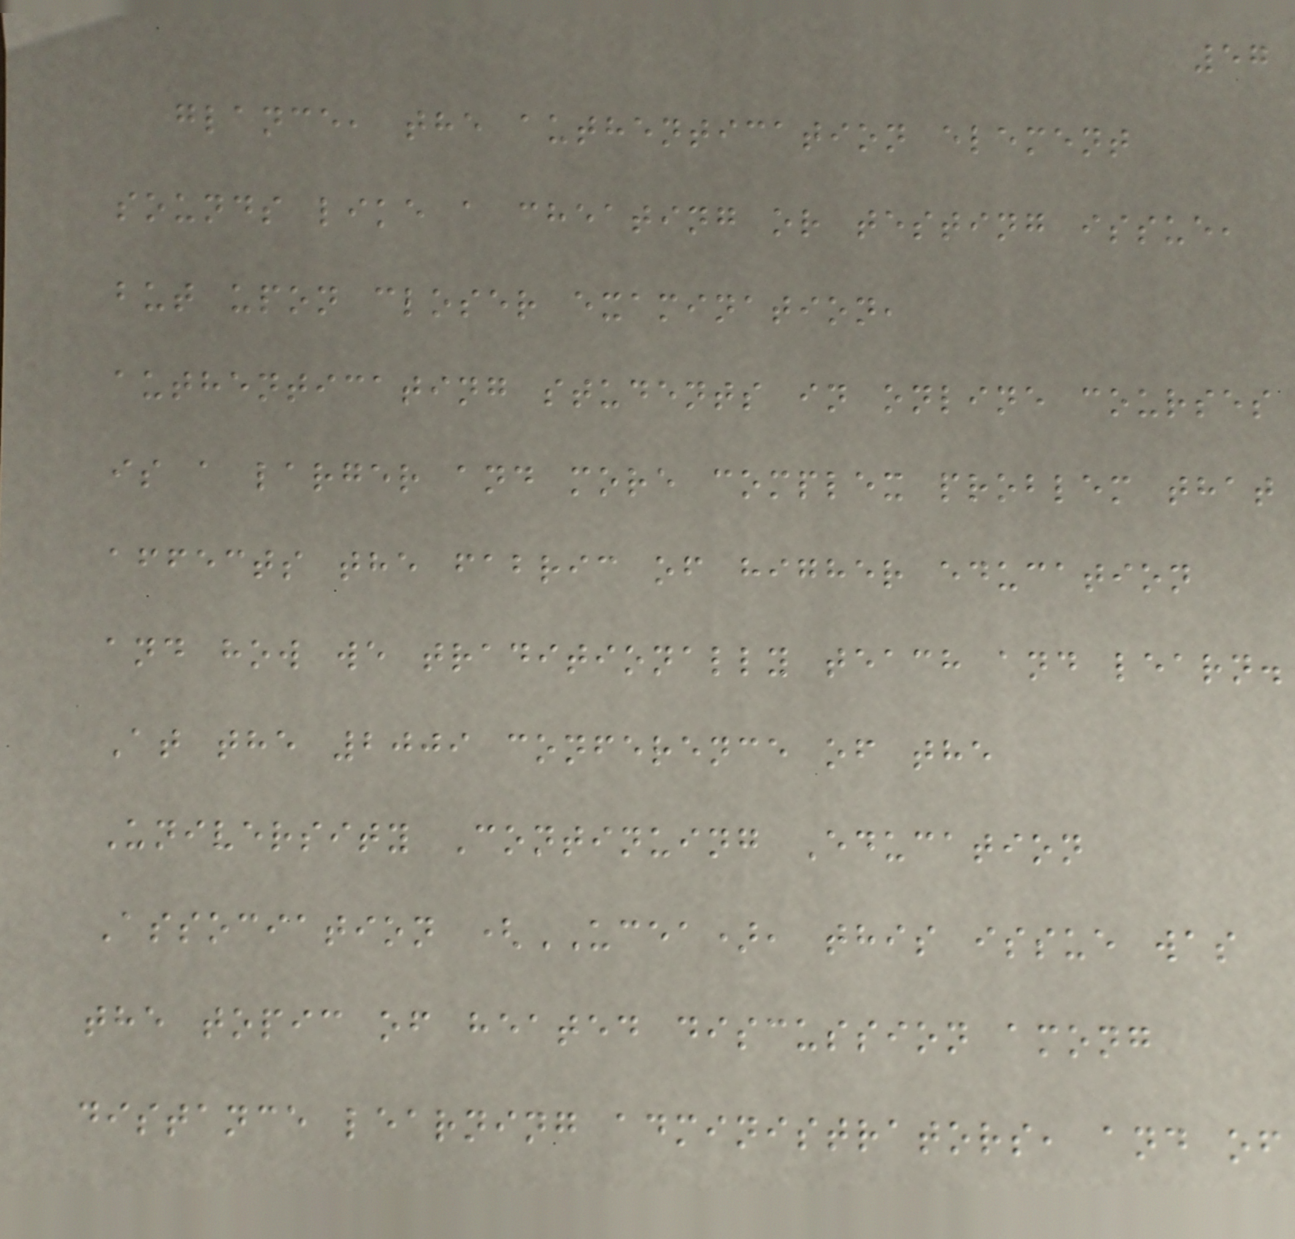57
glance, the authentication element
sounds like a cheating or testing issue,
but upon closer examination,
authenticating students in online courses
is a larger and more complex problem that
affects the fabric of higher education
and how we traditionally teach and learn.
At the 2009 conference of the
University Continuing Education
Association (UCEA), this issue was
the topic of heated discussion among
distance learning administrators, and of
